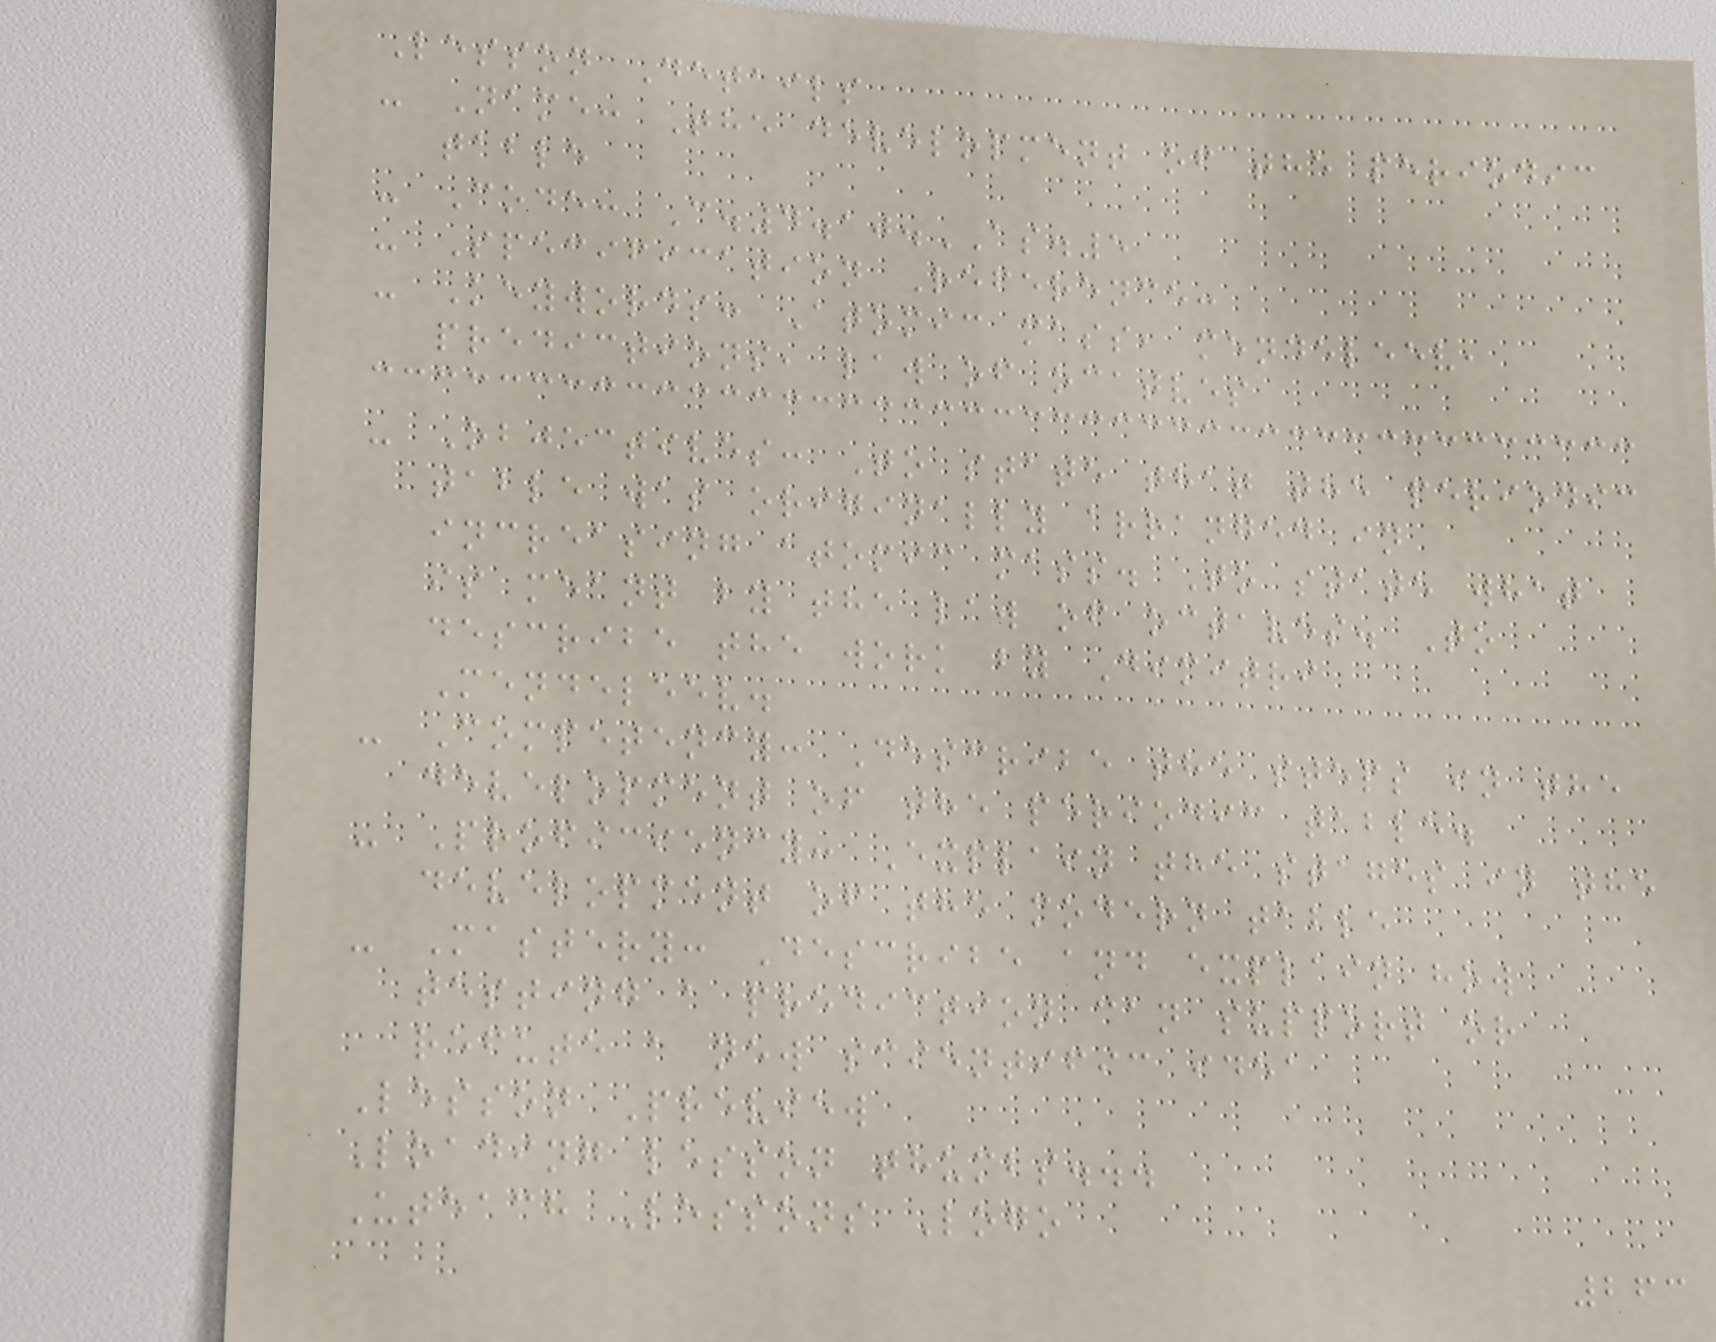Lesson Details
- Name: The development of the periodic
table
- Code: C.4.10.AS.5
- Specification Reference:
- Keywords: Atomic mass, mendeleev,
predictions, law of ocatves
- Objectives: To state that the periodic
table was originally arranged in
increasing atomic mass. To state what
is meant by the law of octaves. To
describe the work by Dimitri
Mendeleev.
- Competency: Describe the steps in the
development of the periodic table.
- Proficiency: Explain the stages in the
development of the modern table
- Mastery: Describe and explain how
testing a prediction can support or
refute a new scientific idea
Lesson Preview
Loading lesson thumbs...
Uteach Lessons Logo
263
